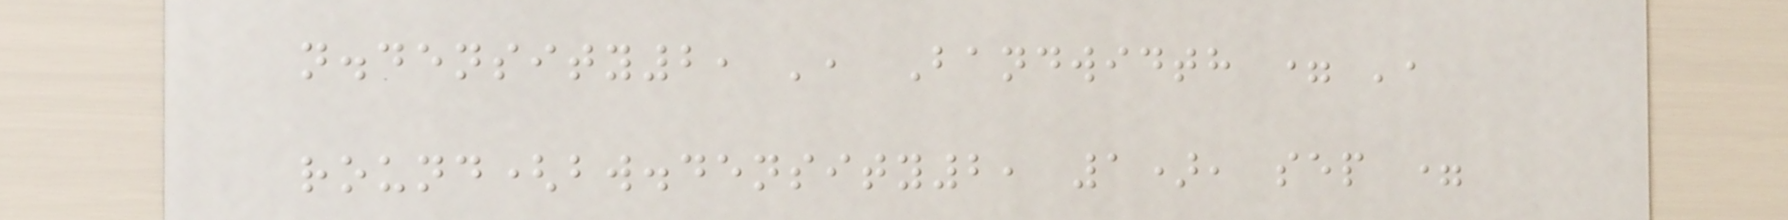n.density2, ', Bandwidth = ',
round(bw.density2, 1), sep =
